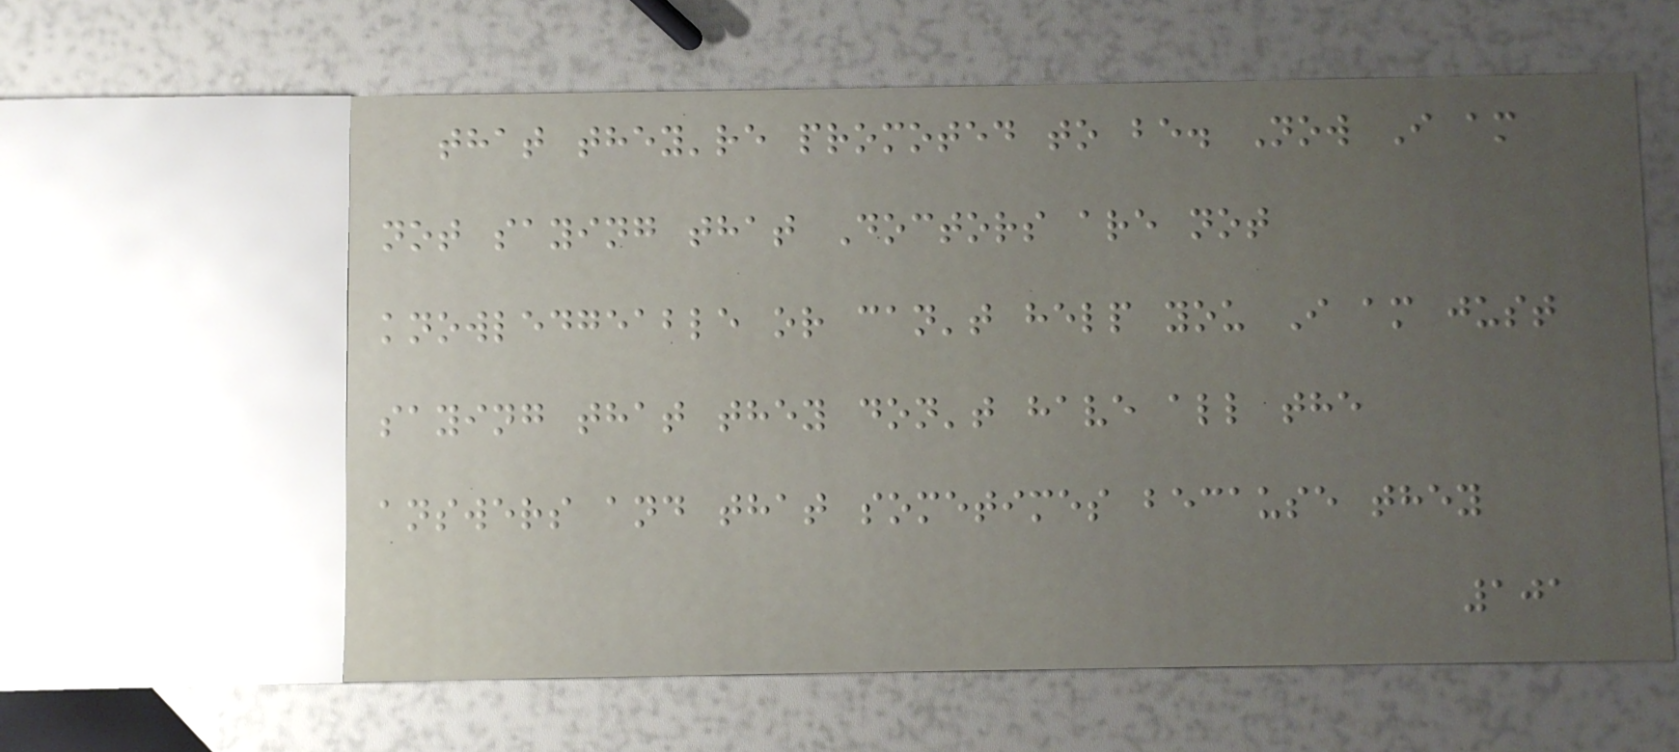that they're promoted to be. Now I am
not saying that Doctors are not
knowledgeable or can't help you I am just
saying that they don't have all the
answers and that sometimes because they
101
